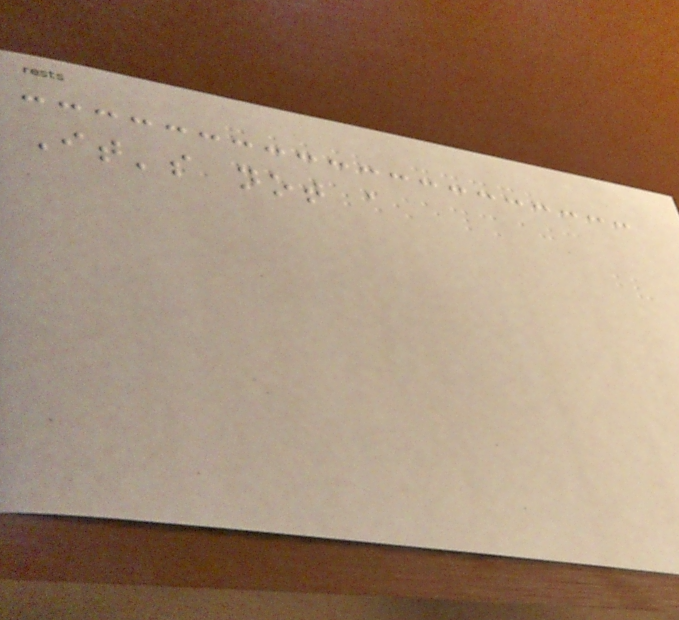It's not a
